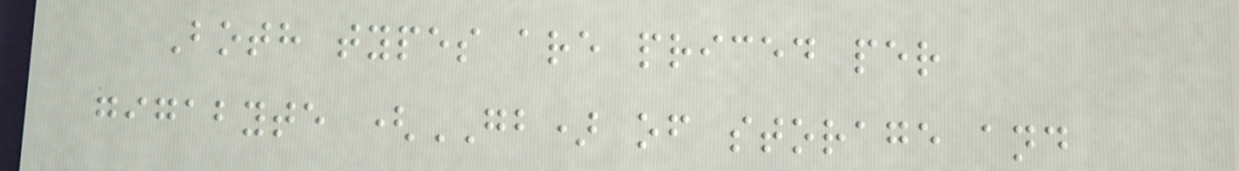Both types are priced per
gigabyte (GB) of storage and
